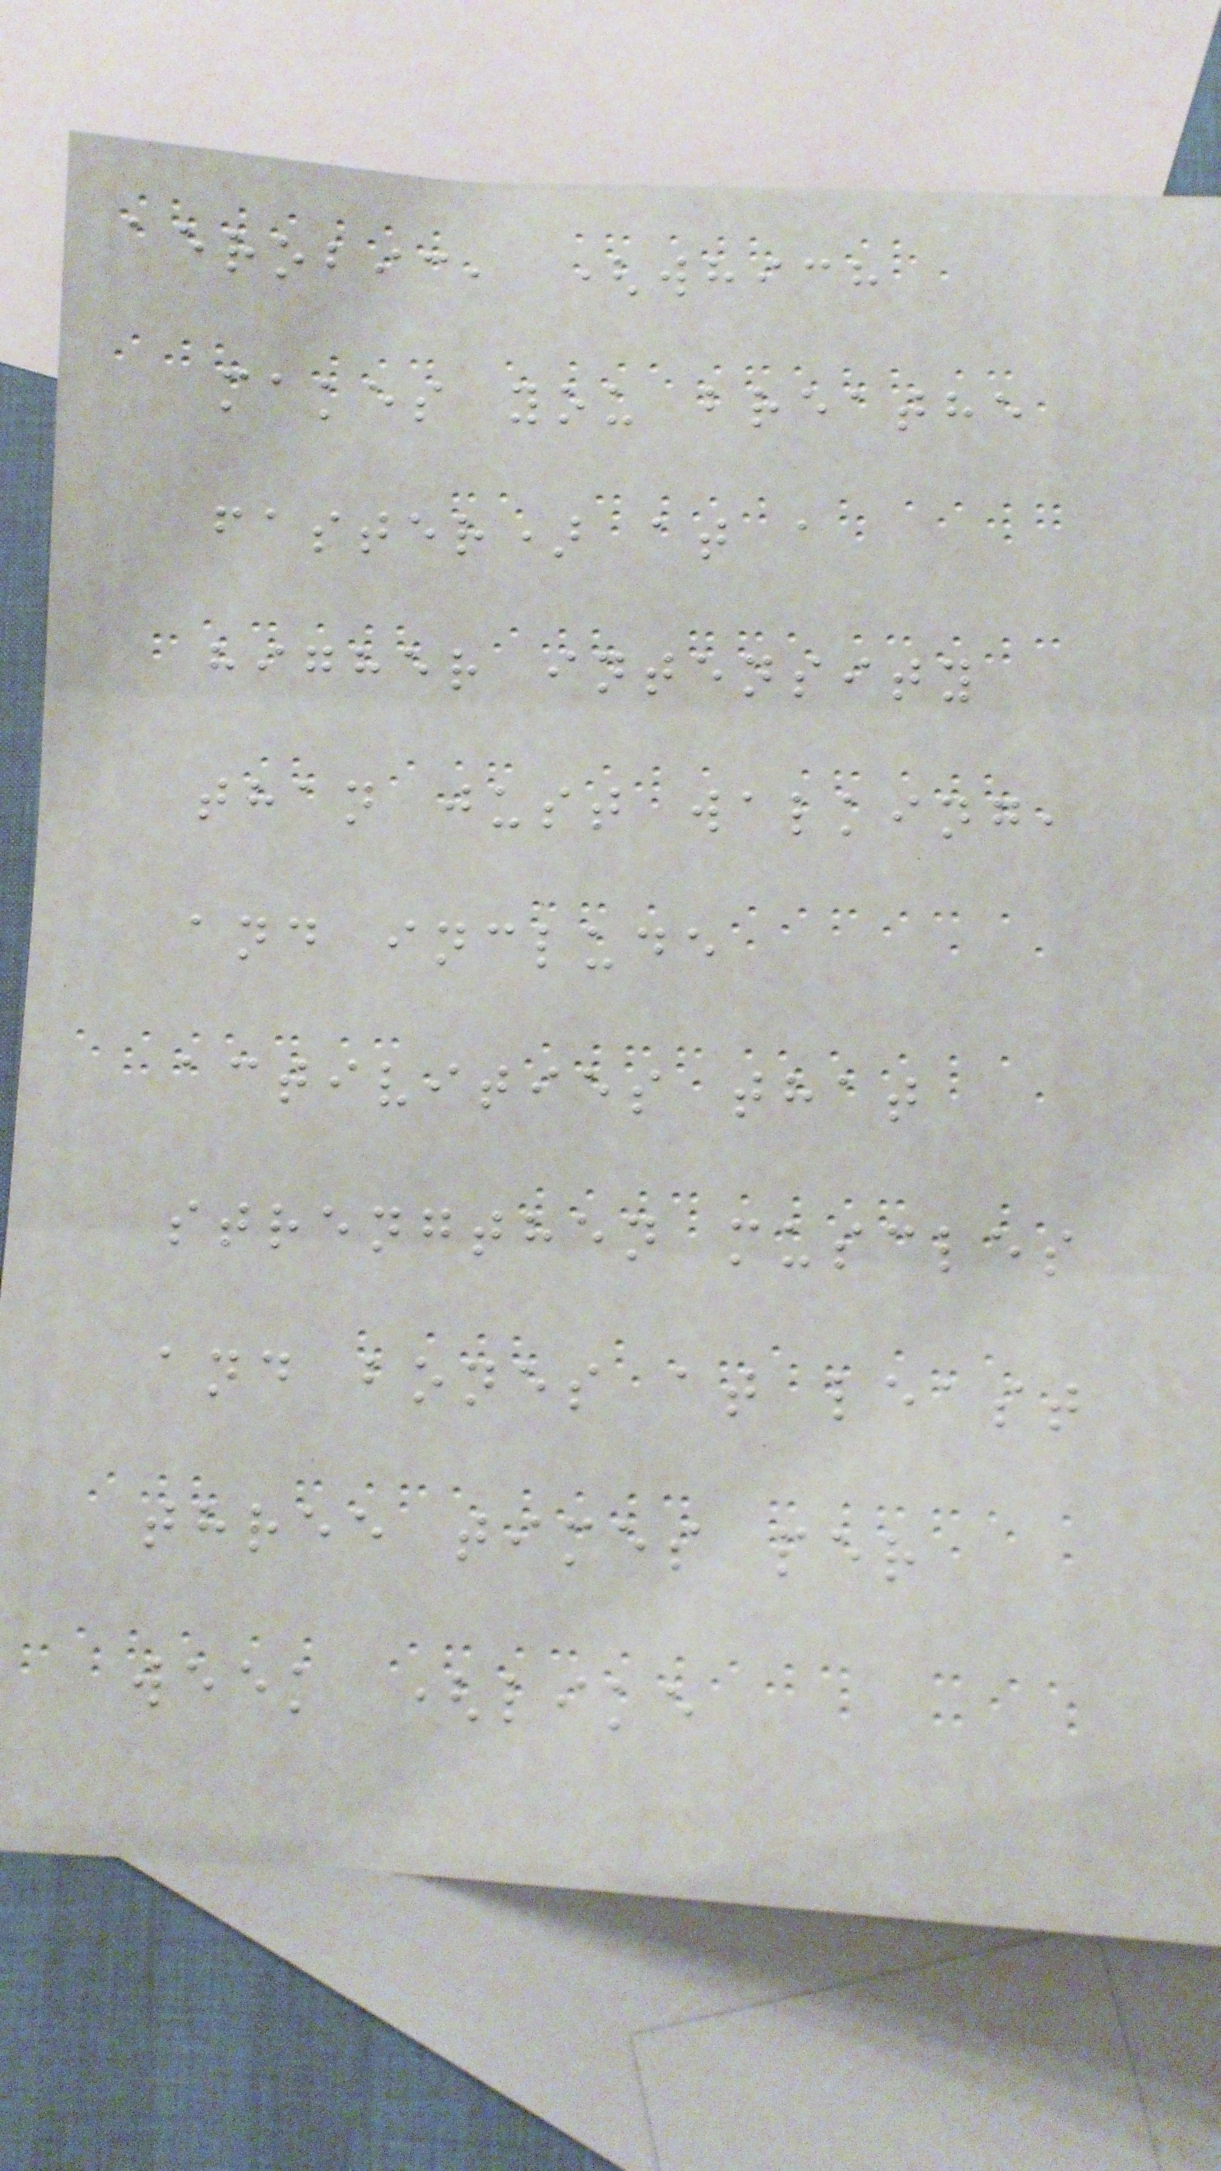aerobic, (which
makes you breathe
faster) at a
higher intensity
than just walking,
and include
activities that
strengthen muscles
and bones at least
three times per
week (like
